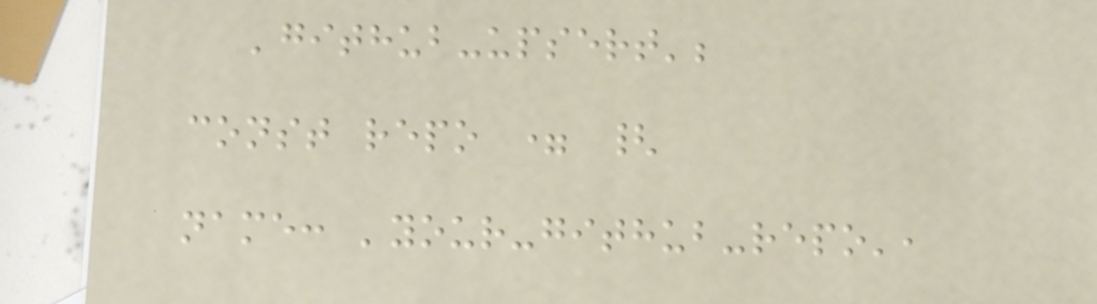'github-upsert';
const repo = {
name: 'your-github-repo',
